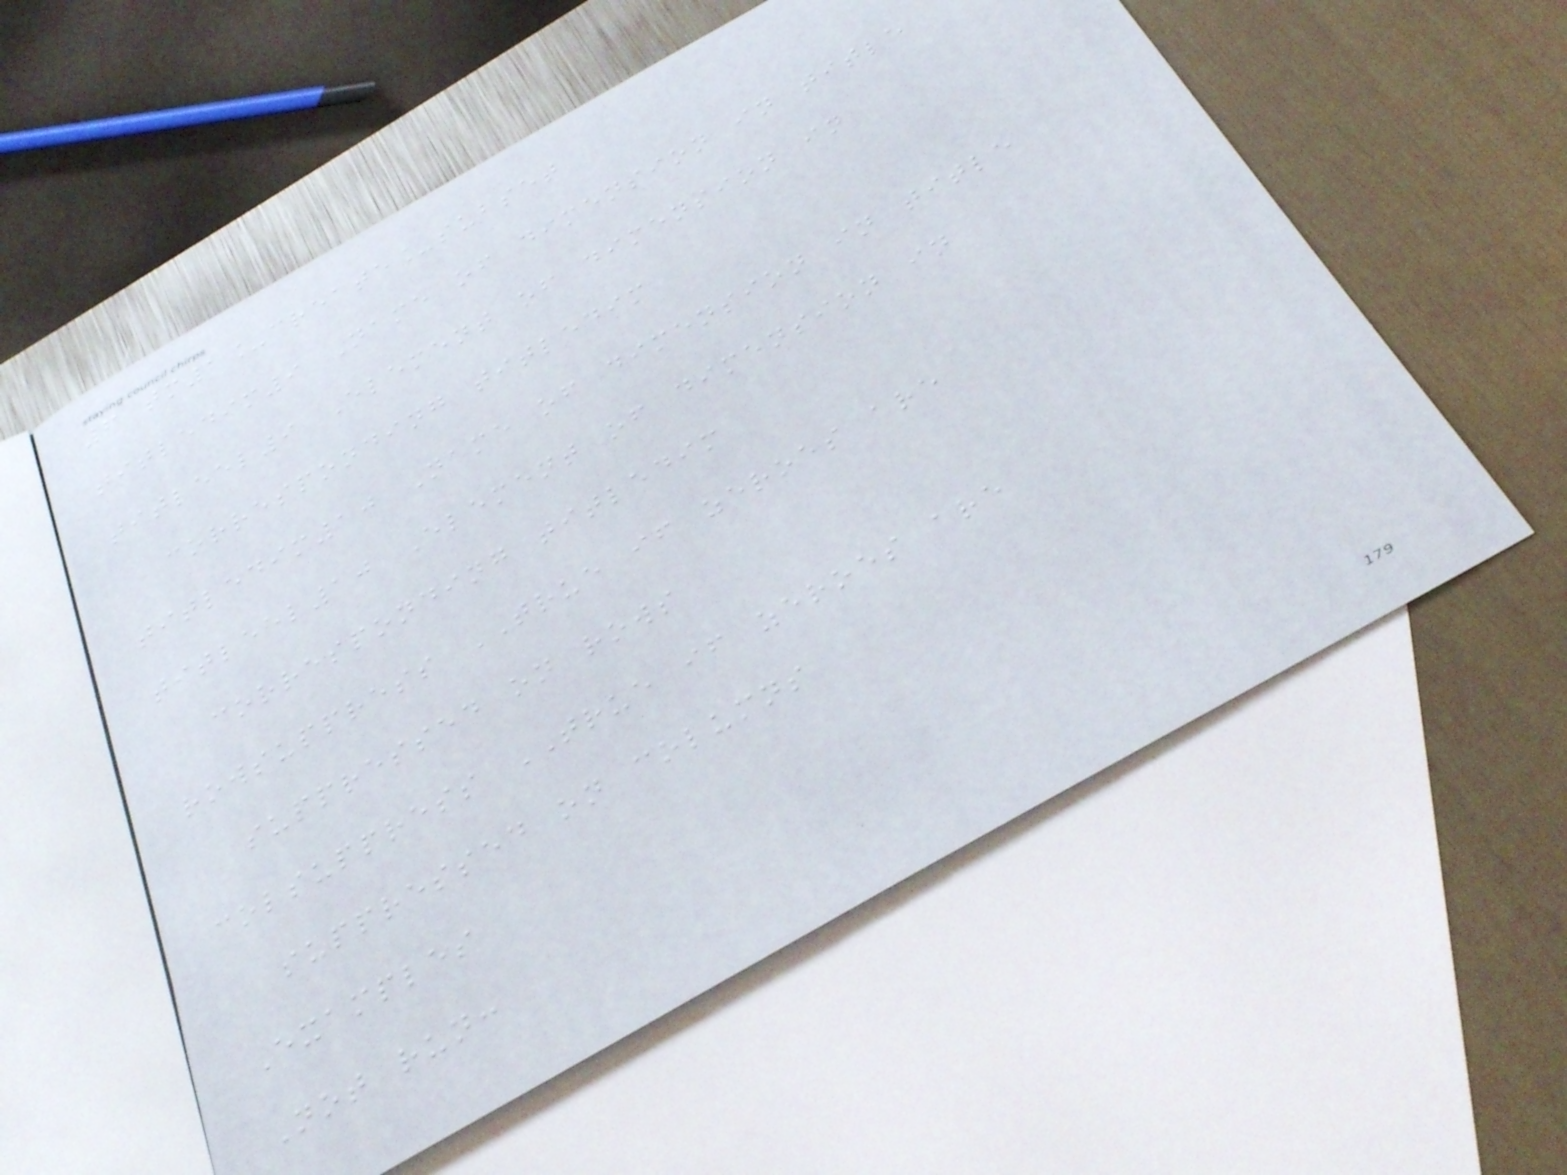6 tm1_create_subset
titledim9 Name of dimension in title
titleel9 Element of dimension in
corresponding titledim
titledim10 Name of dimension in title
titleel10 Element of dimension in
corresponding titledim
rowsuppress TRUE if zeroes are
suppressed on rows
colsuppress TRUE if zeroes are
suppressed on columns
Examples
Not run:
